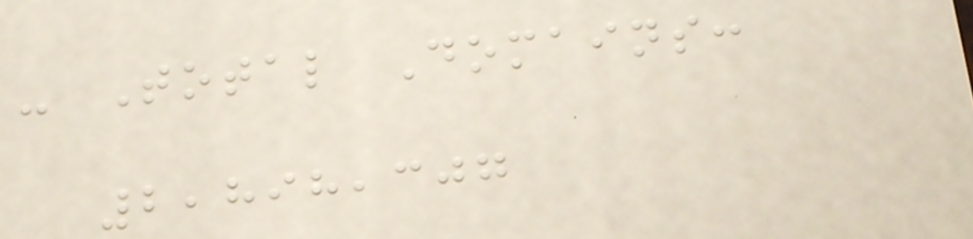- Total Domains:
2,898,307
